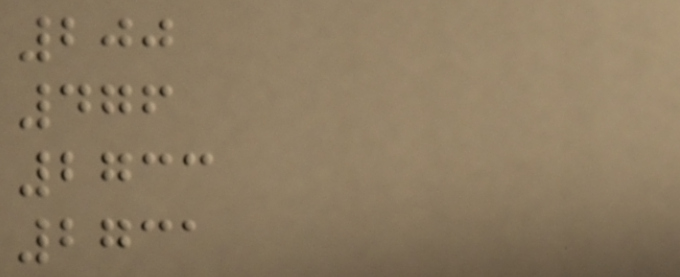200
476
2733
2731
